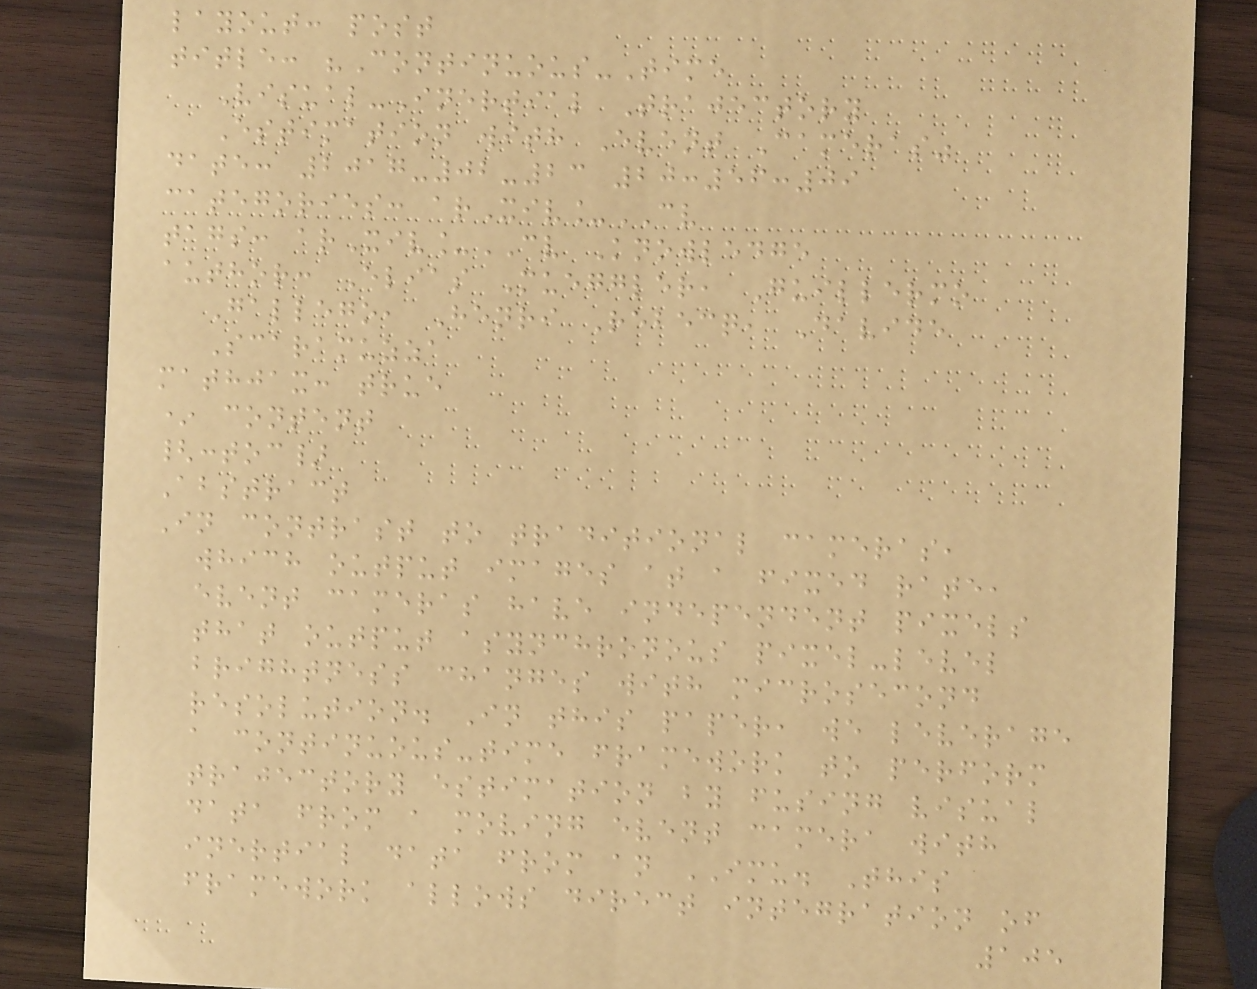layout: post
title: "Continuous-Time
Visual-Inertial Trajectory
Estimation with Event Cameras"
date: 2017-02-23 20:56:09
categories: arXiv_CV
tags: arXiv_CV Knowledge
author: Elias Mueggler, Guillermo
Gallego, Henri Rebecq, Davide
Scaramuzza
mathjax: true
* content
{:toc}
Abstract
In contrast to traditional cameras,
which output images at a fixed rate,
event cameras have independent pixels
that output asynchronous pixel-level
brightness changes with microsecond
resolution. In this paper, we leverage
a continuous-time framework to perform
trajectory estimation by fusing visual
data from a moving event camera with
inertial data from an IMU. This
framework allows direct integration of
105
